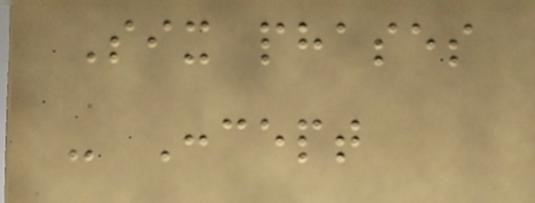Six phases
- Concept
